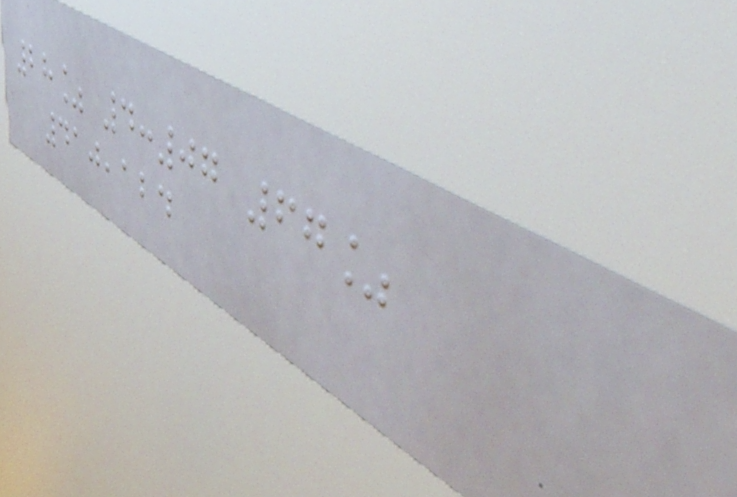28% 4:07 67%
410,124
